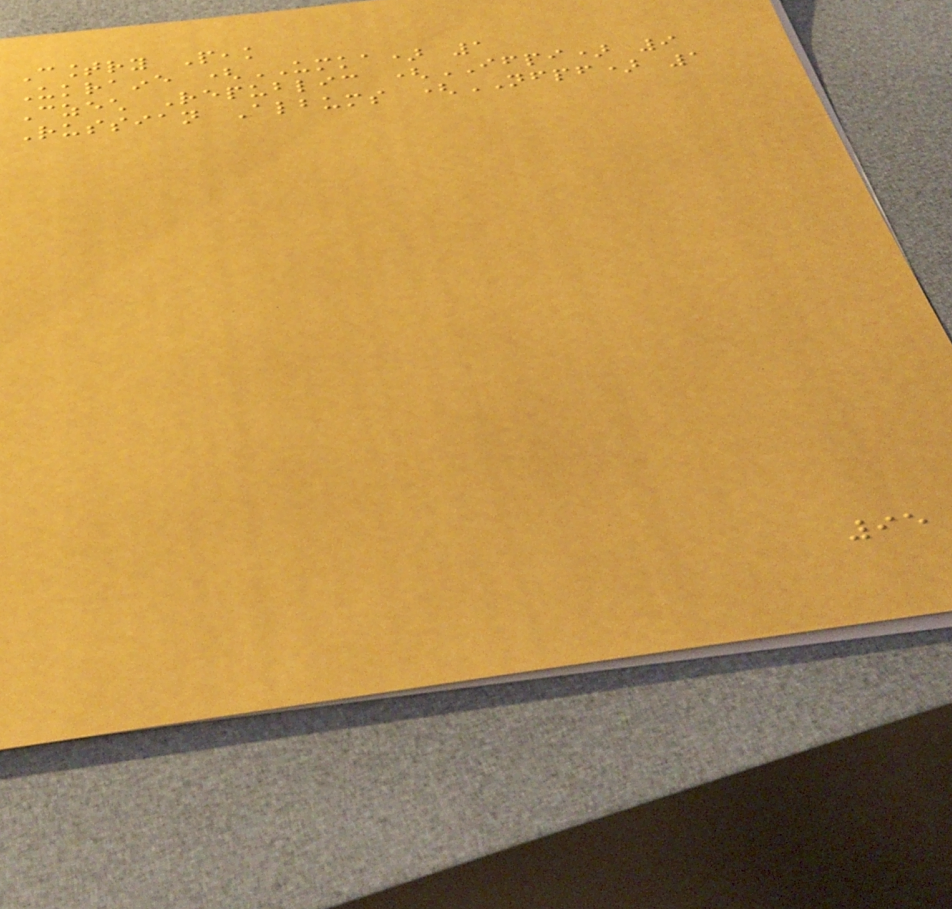Country Peak
Ukraine (UMKA) 1
Czech Republic (IFPI) 9
Russian Albums (NFPF) 1
95
